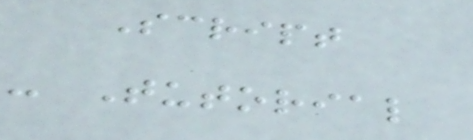Script
- Tutorial
